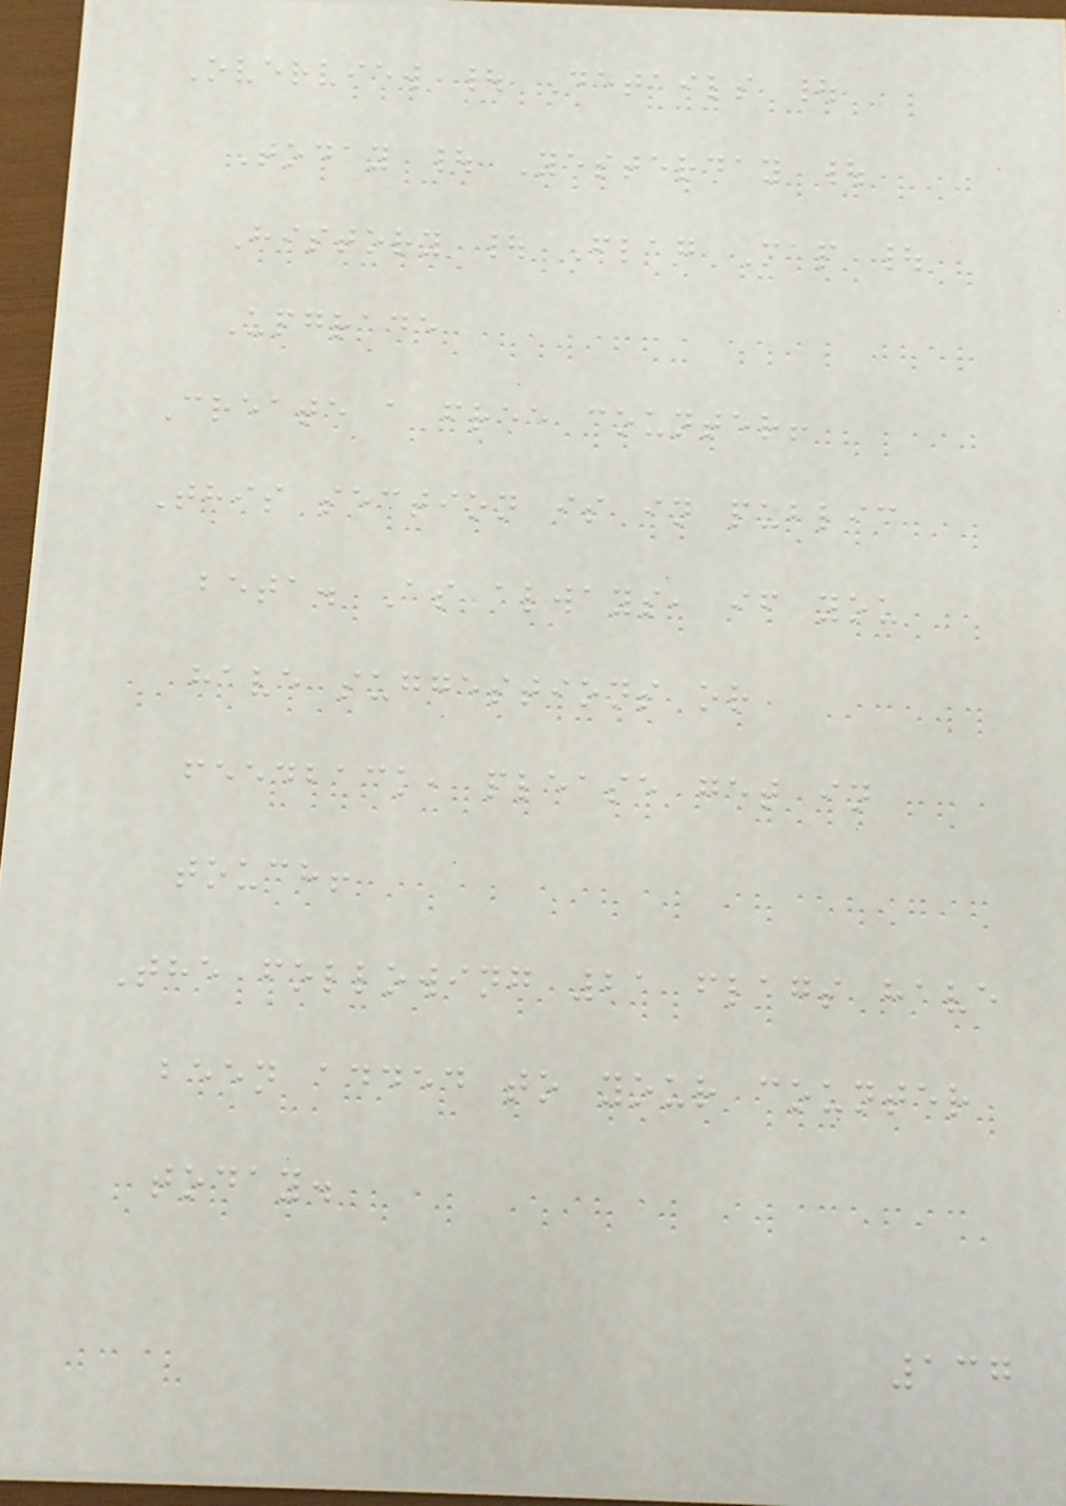Overview | Details |
Today | Yesterday |
History | Flag Map |
Upgrade
Create a free counter!
This section is in public
beta. As always, if you
have suggestions or
feedback, please get in
touch!
The following 21 flags have
been added to your counter
today.
137
